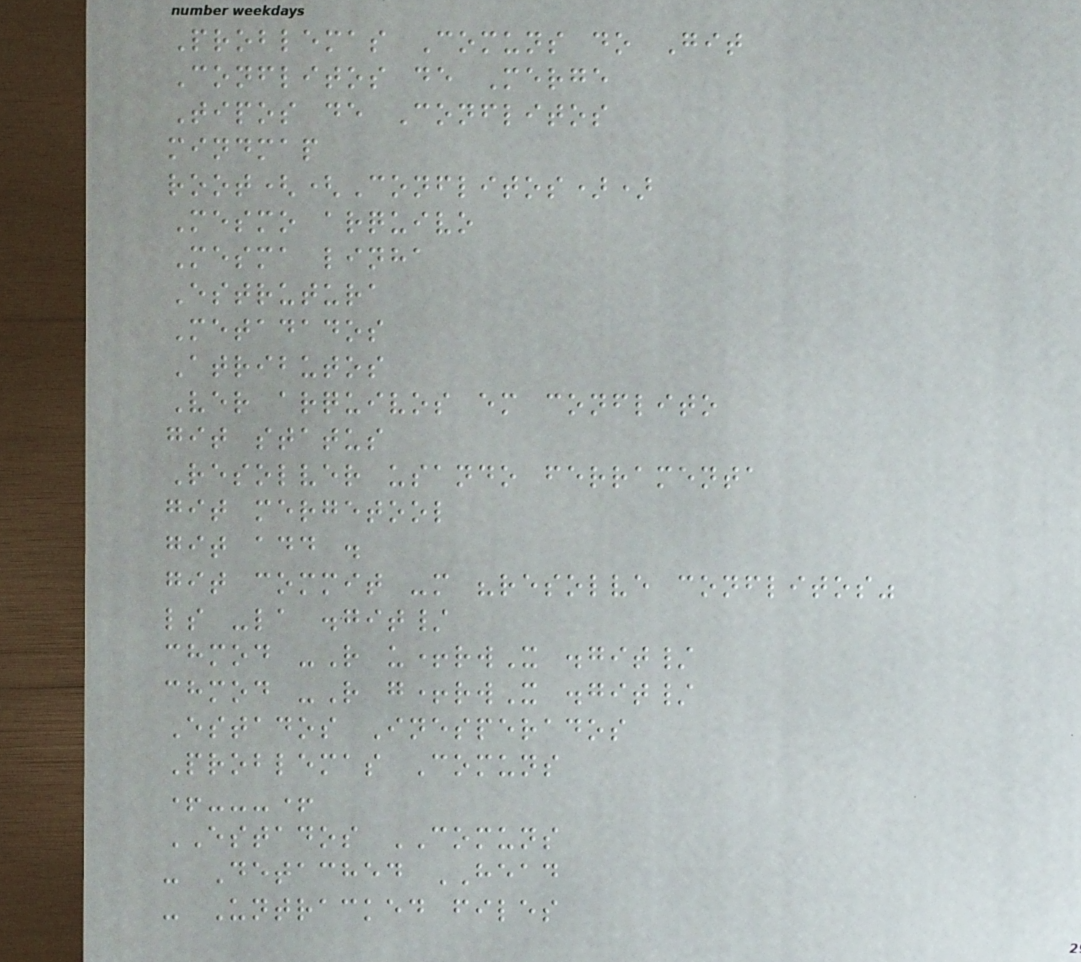Problemas Comuns do Git
Conflitos de Merge
Tipos de Conflitos
mindmap
root((Conflitos))
Mesmo arquivo
Mesma linha
Estrutura
Metadados
Atributos
Ver arquivos em conflito
git status
Resolver usando ferramenta
git mergetool
git add .
git commit -m "resolve conflitos"
ls -la .git/
chmod -R u+rwX .git/
chmod -R g+rwX .git/
Estados Inesperados
Problemas Comuns
+---+
ESTADOS COMUNS
- Detached HEAD
- Untracked files
